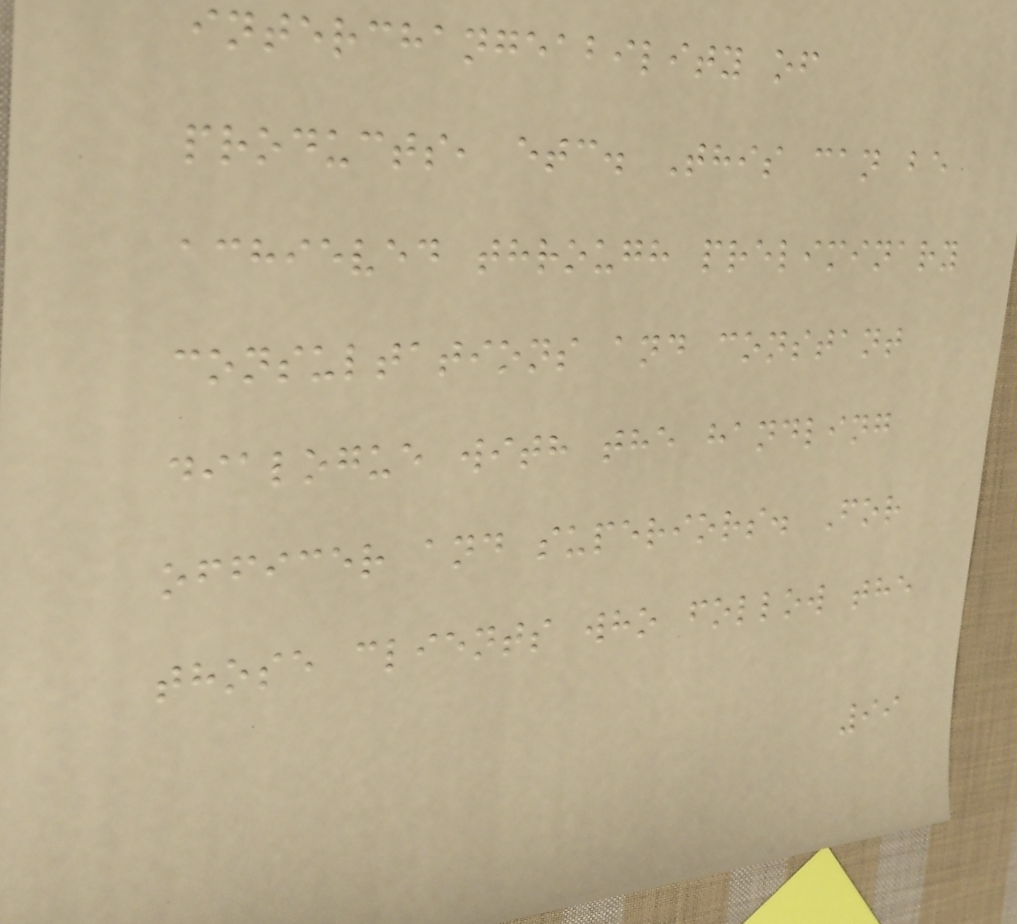interchangeability of
products, etc. This can be
achieved through preliminary
consultations and constant
dialogue with the handling
officer and superiors. For
those clients who follow the
99
